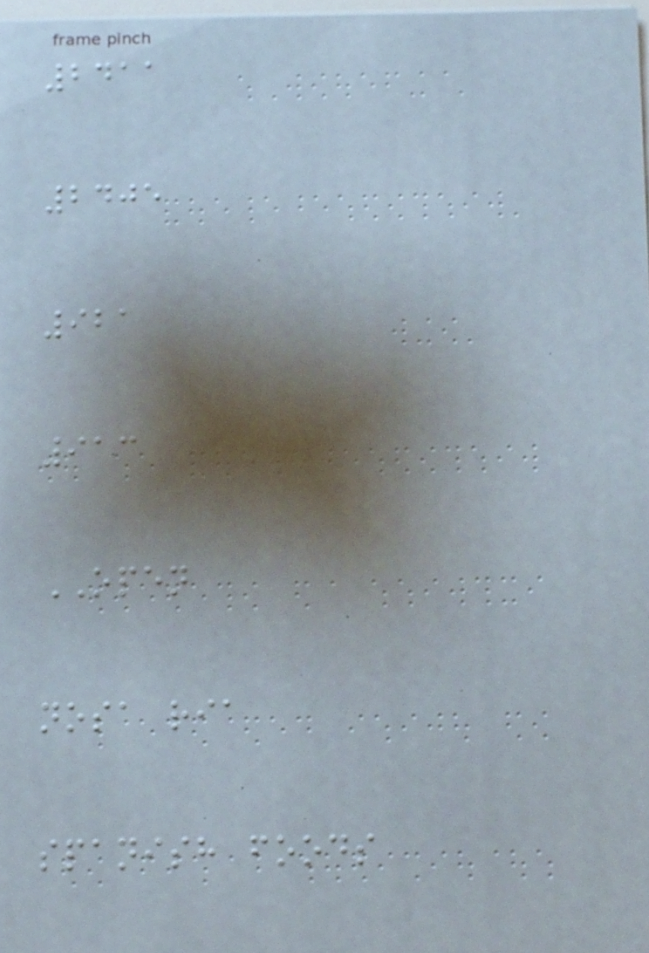2411
2405
921
913
OPEN
nosa ria
spanish foods
